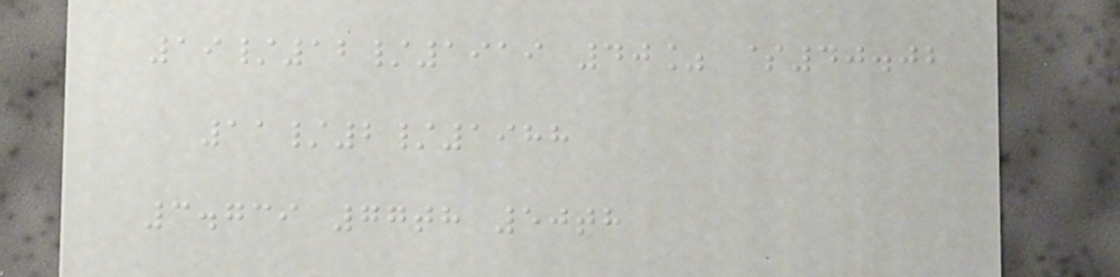19/12/1919 40% $40.02
11/2/1988
3.739 77th 50th
